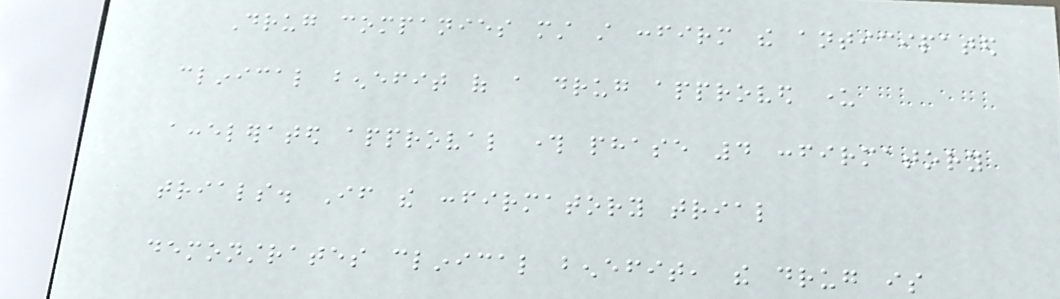Drug companies must still confirm the anticipated
clinical benefit of a drug approved under
accelerated approval through phase 4 confirmatory
trials. If the confirmatory trial
demonstrates clinical benefit, the drug is
